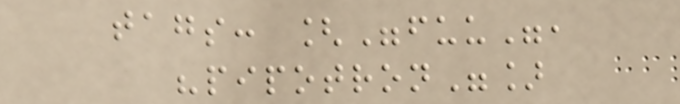tags: ["fuu",
"pipotron"]
